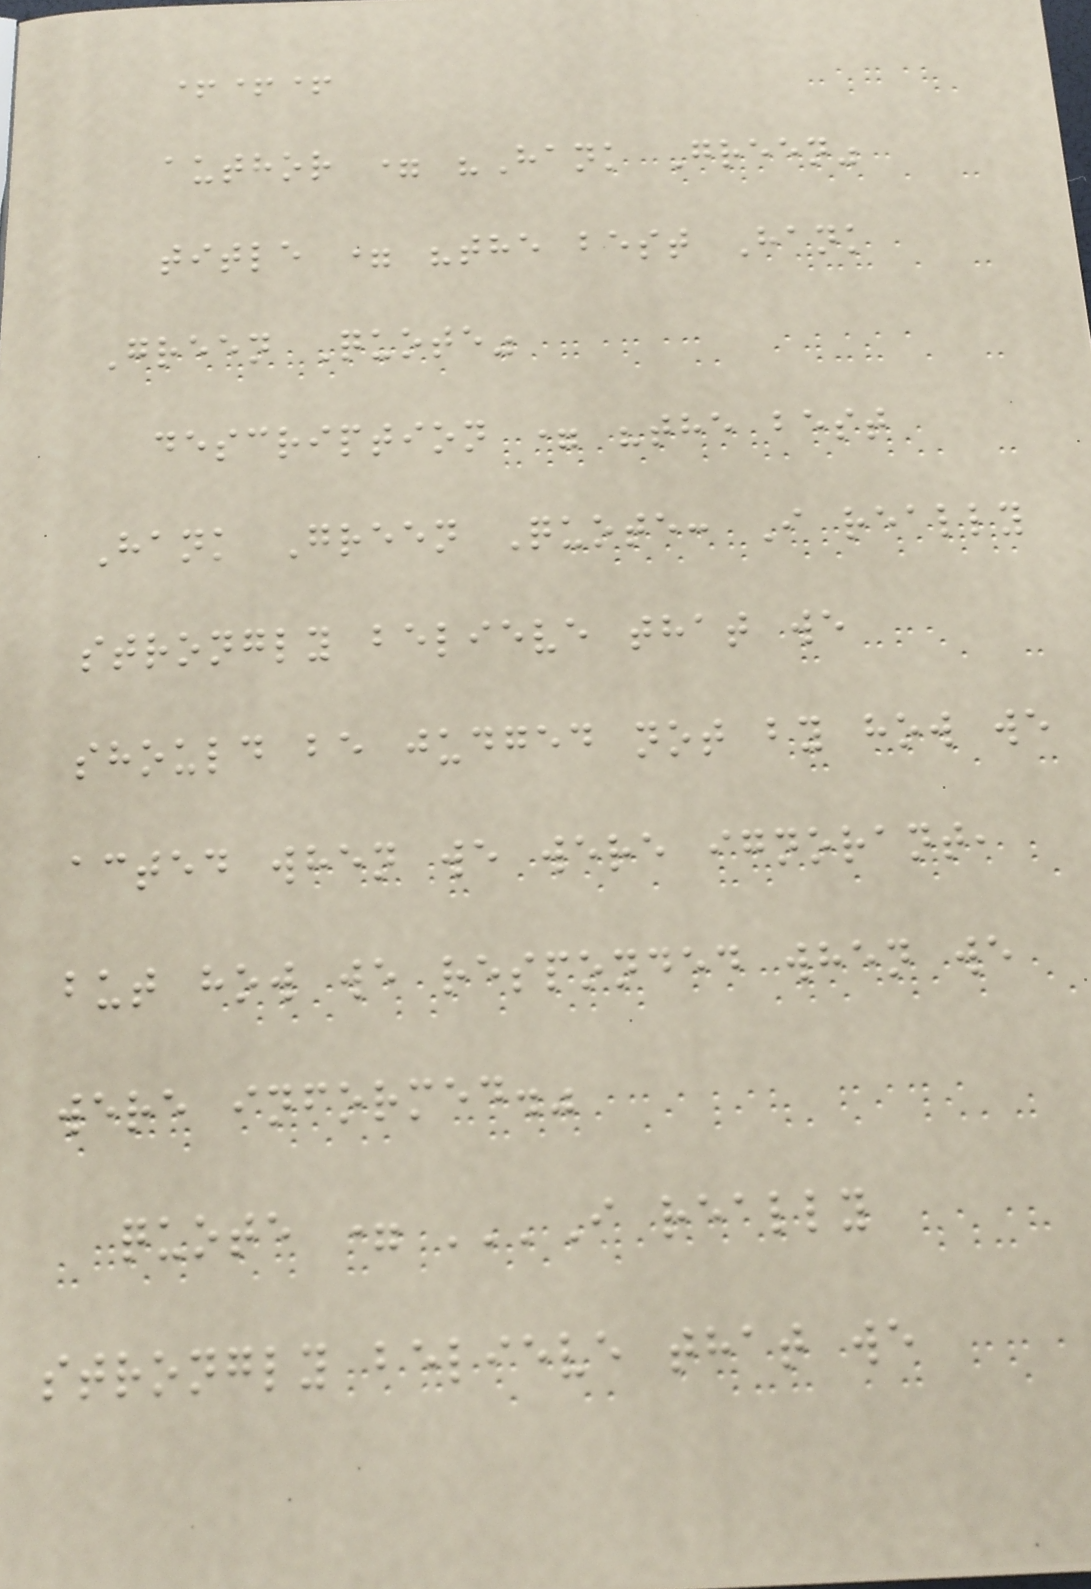+++
author = "Hank Green"
title = "the best Hank
Green Quote"
description = "the best
Hank Green Quote: I really
strongly believe that we
should be judged not by how we
acted when we were ignorant,
but how we responded when we
were informed."
quote = '''I really
strongly believe that we
